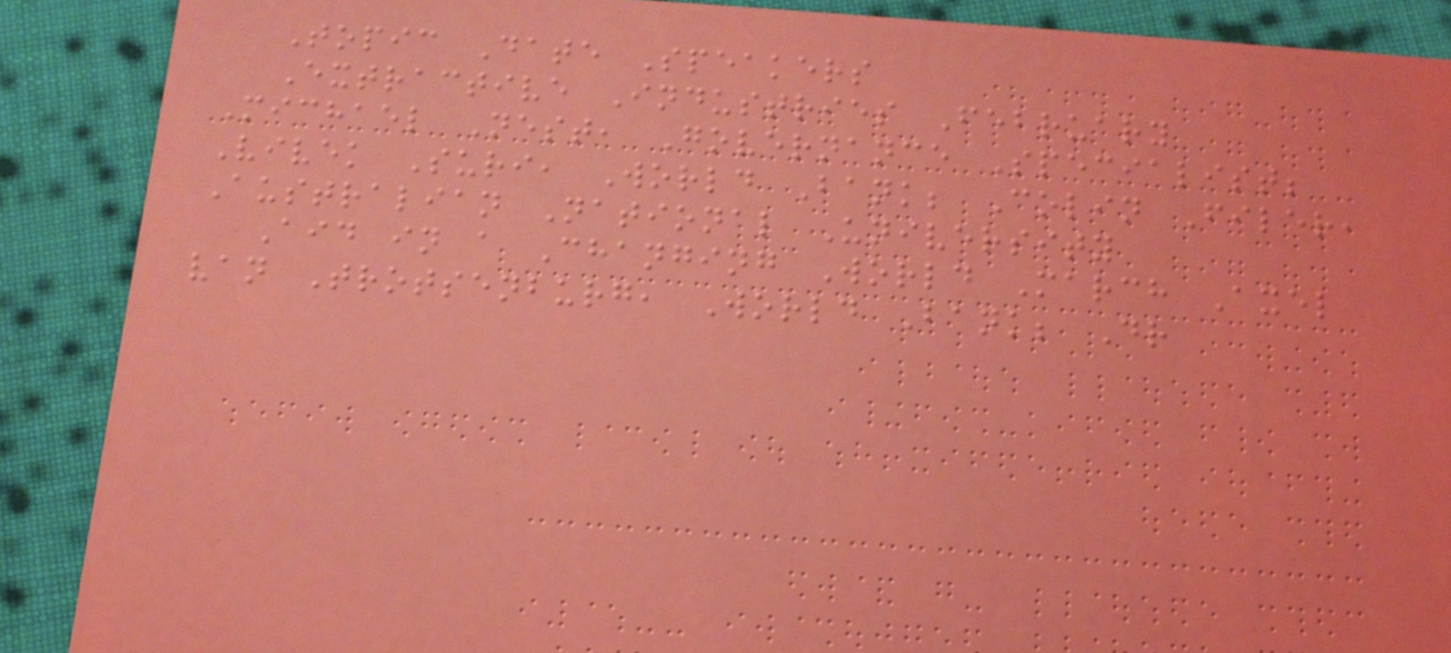Topic Date Speakers
Extractive Industries February
Michael Nest, Governance Specialist;
Vivek Suri, World Bank; Colin Filer,
Australian National University
Aid in a Changing World March Axel
van Trotsenburg, World Bank; Dr
